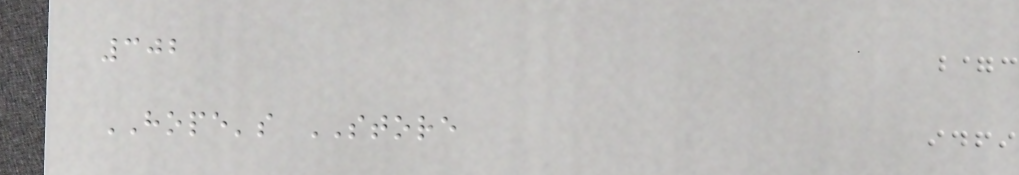302
HOPE's STORE
